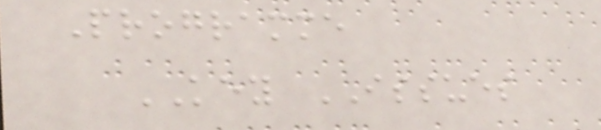Programme
KEY ISSUES
